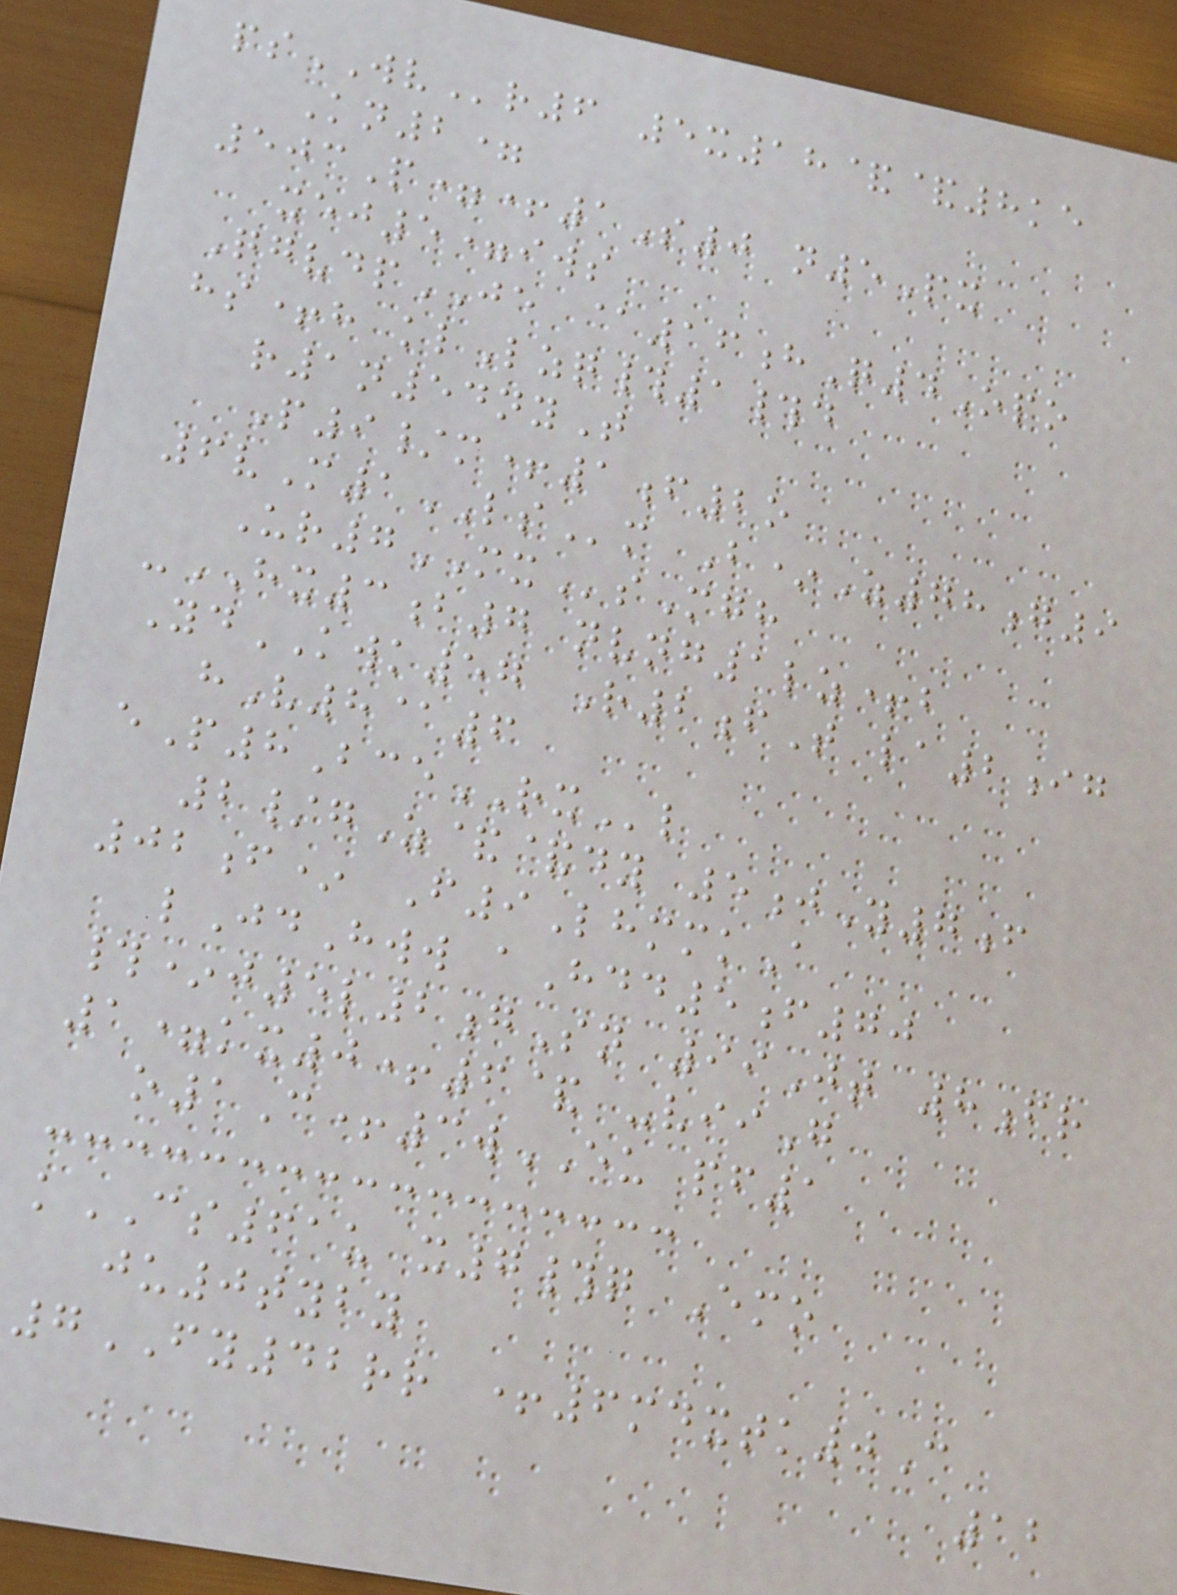psWVr6 5x18&&8ke
Kn2=
503P=+1S0 n5Px
xej5=iws
QgvdpJE @16hQ4Opo
hs+h klLzq#1#d
r1n54nyT
P9/m+1f2o
6vM1LSm B*Z78g9
Ur7MXsMgh
-HX3b7 nvng1lz+b
YdKWK57 R2fT la2ig
hV8@6
eP8BceRXl
2/gZ&&dy 5jY7f
02f* F9LhmmkA
lJdHww aHdd5f70
#*j5l2gSn 99Jt 8fr
1=kx0+6& -viiG
o1C+3wEU pf1
kCS61u x7#q Emo
ju0tyby
7FY42rr +6mdxtk0C
12
